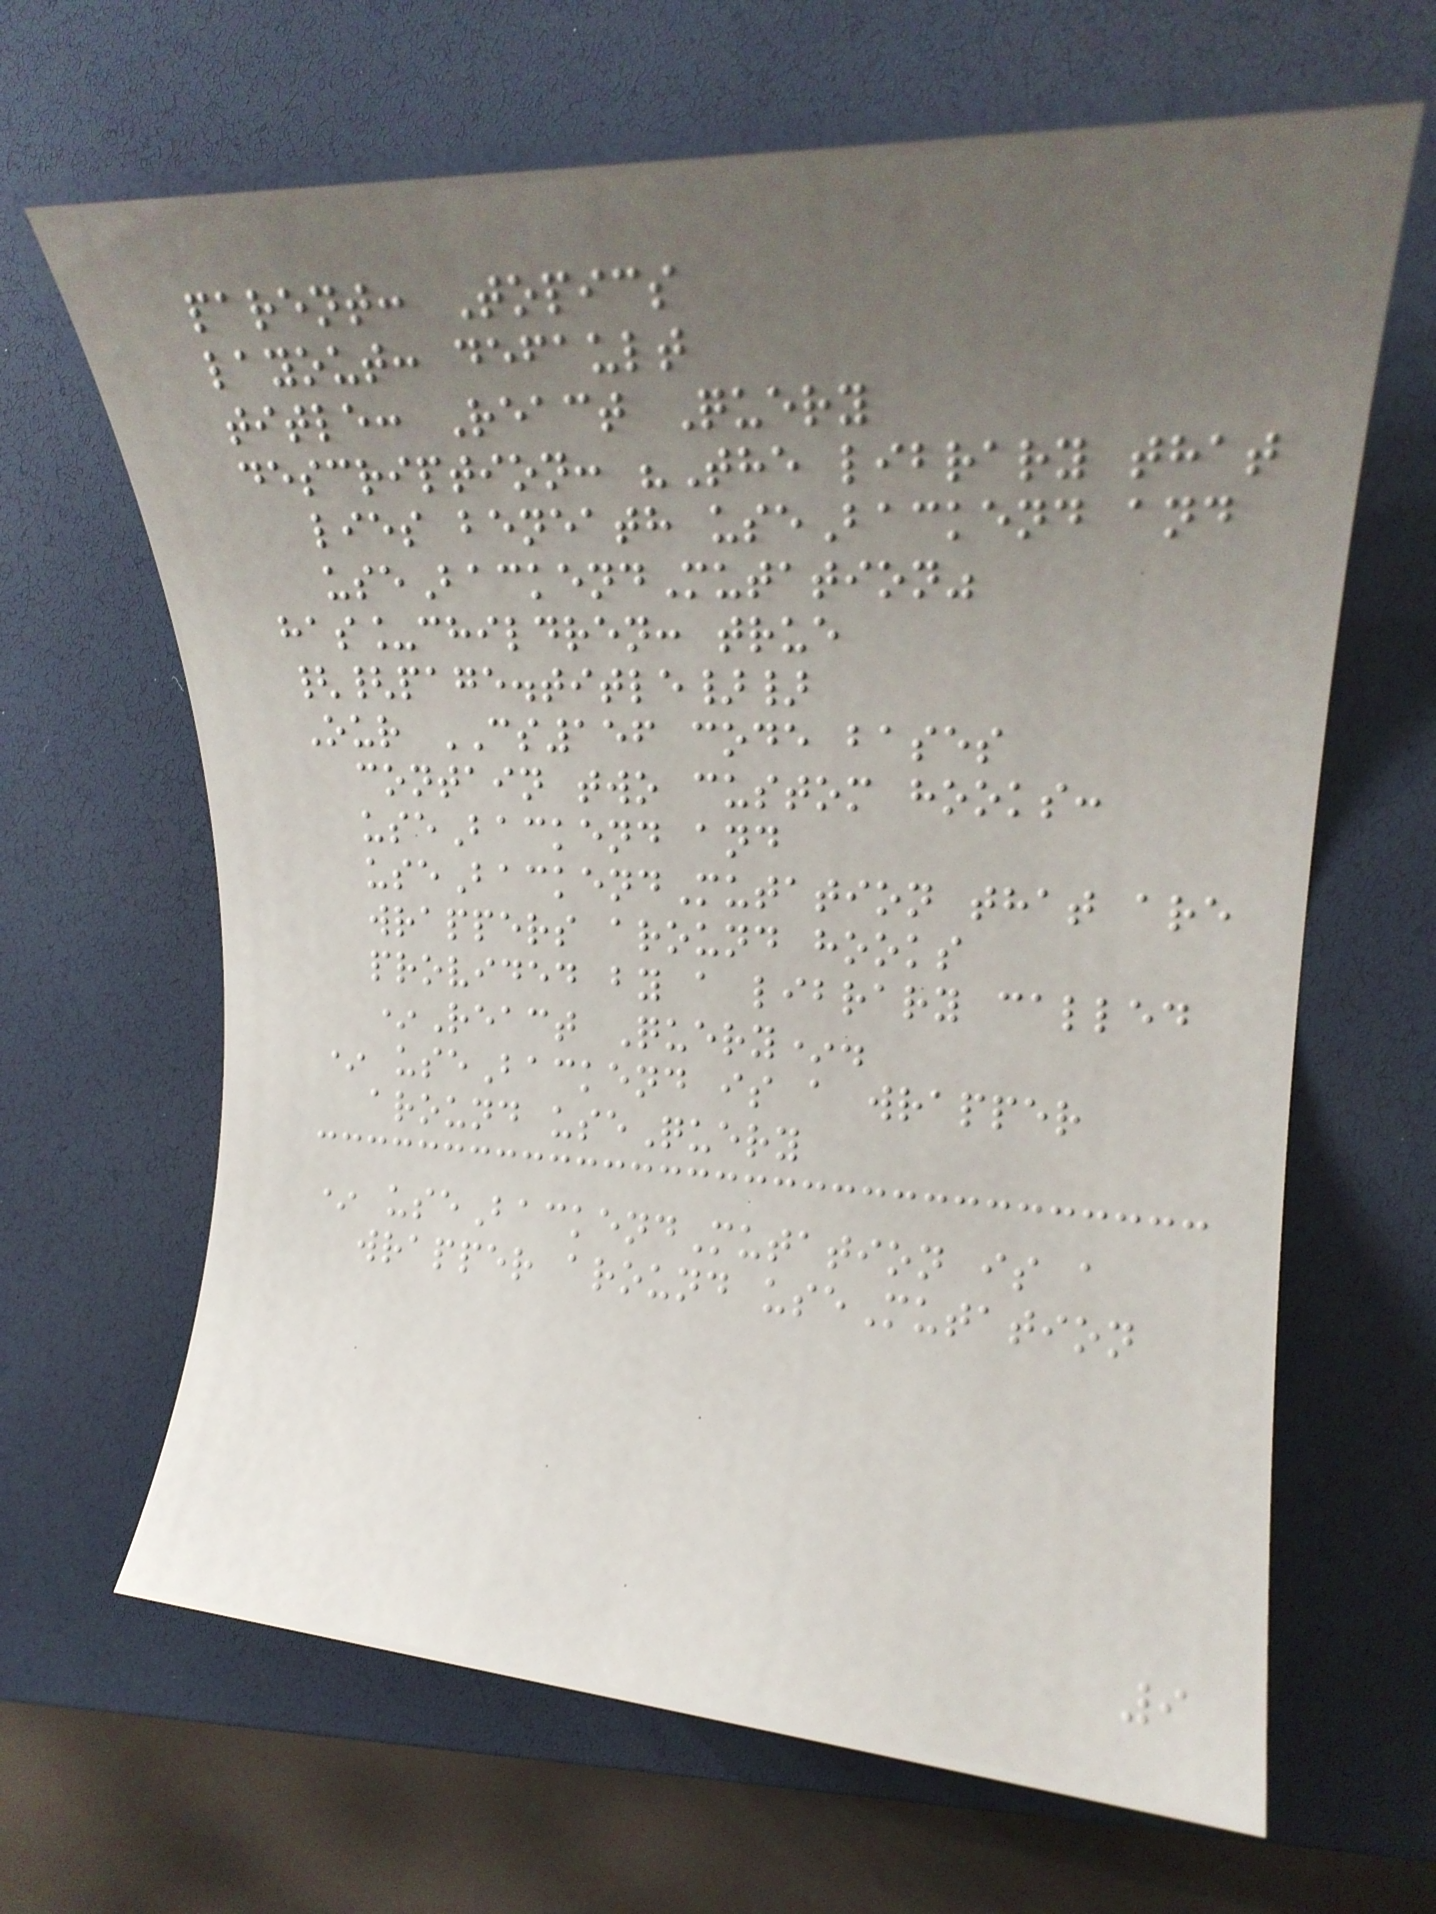parent: Topics
layout: default
title: React Query
description: "The library that
lies beneath useBackend and
useBackendMutation"
has_children: true
{{page.title}}
Our CS156 code bases
contain two custom hooks:
useBackend and
useBackendMutation that are
wrappers around hooks
provided by a library called
*React Query*.
* useBackend is a wrapper
around useQuery
* useBackendMutation is a
wrapper around useMutation
9
